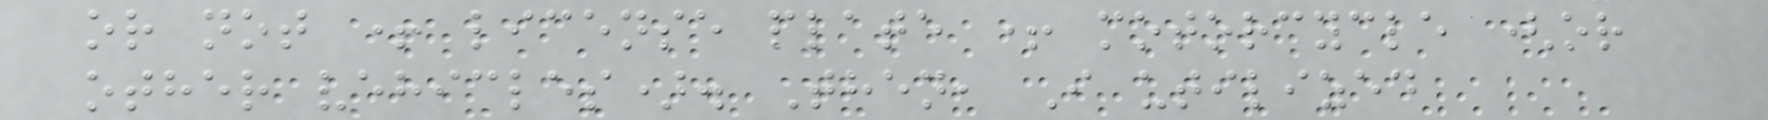or not + license plate + motorcycle (or
other vehicles). Then, I utilized
